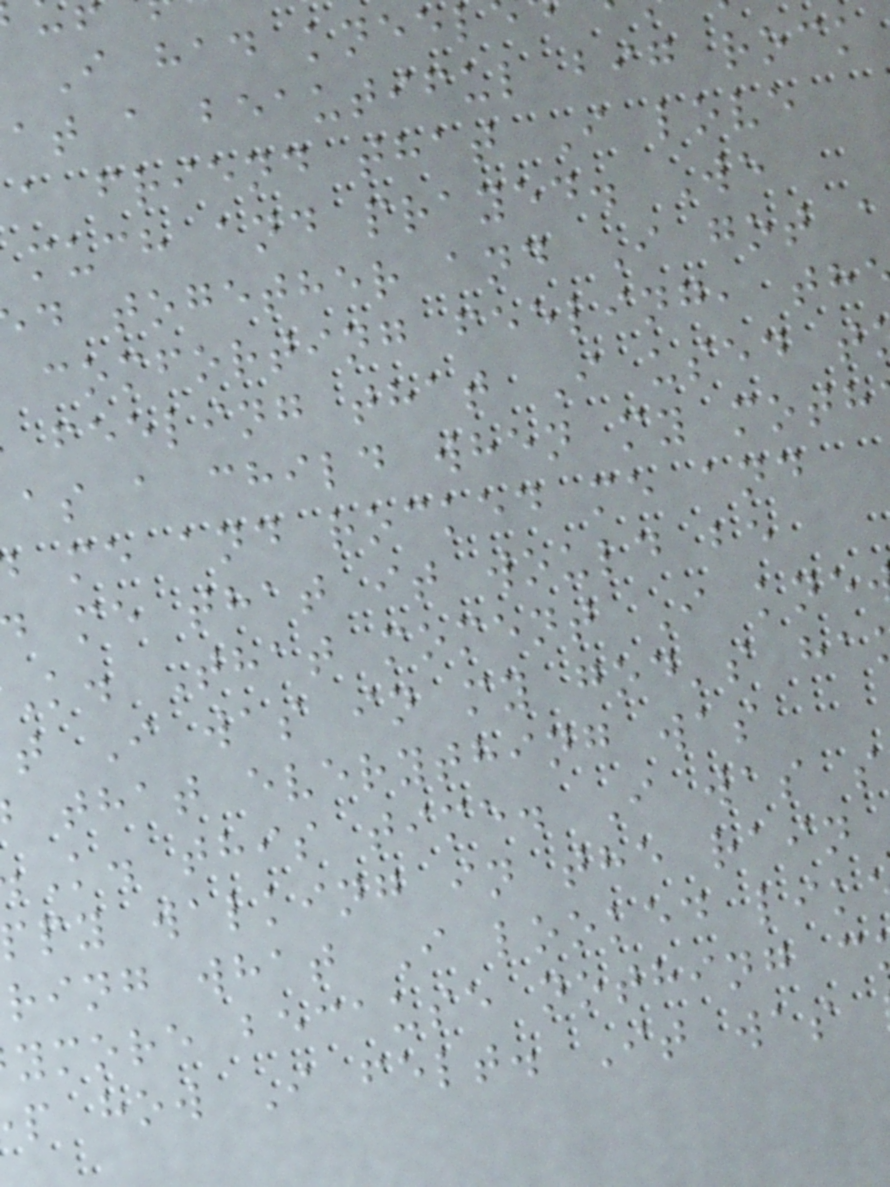I had kneel
at a beautiful big rock
a friend that I love
much and prayed. We
d together and I got a
comforting feeling, th
feeling that I used t
as a child when my moth
me and rocked me and
me that it would be
K. That moment I kne
t I was in my god's ha
that everything was
K. this time. I was s
py walking in the rain
ring what I looked lik
ymore because nothing c
p how I felt. It was
